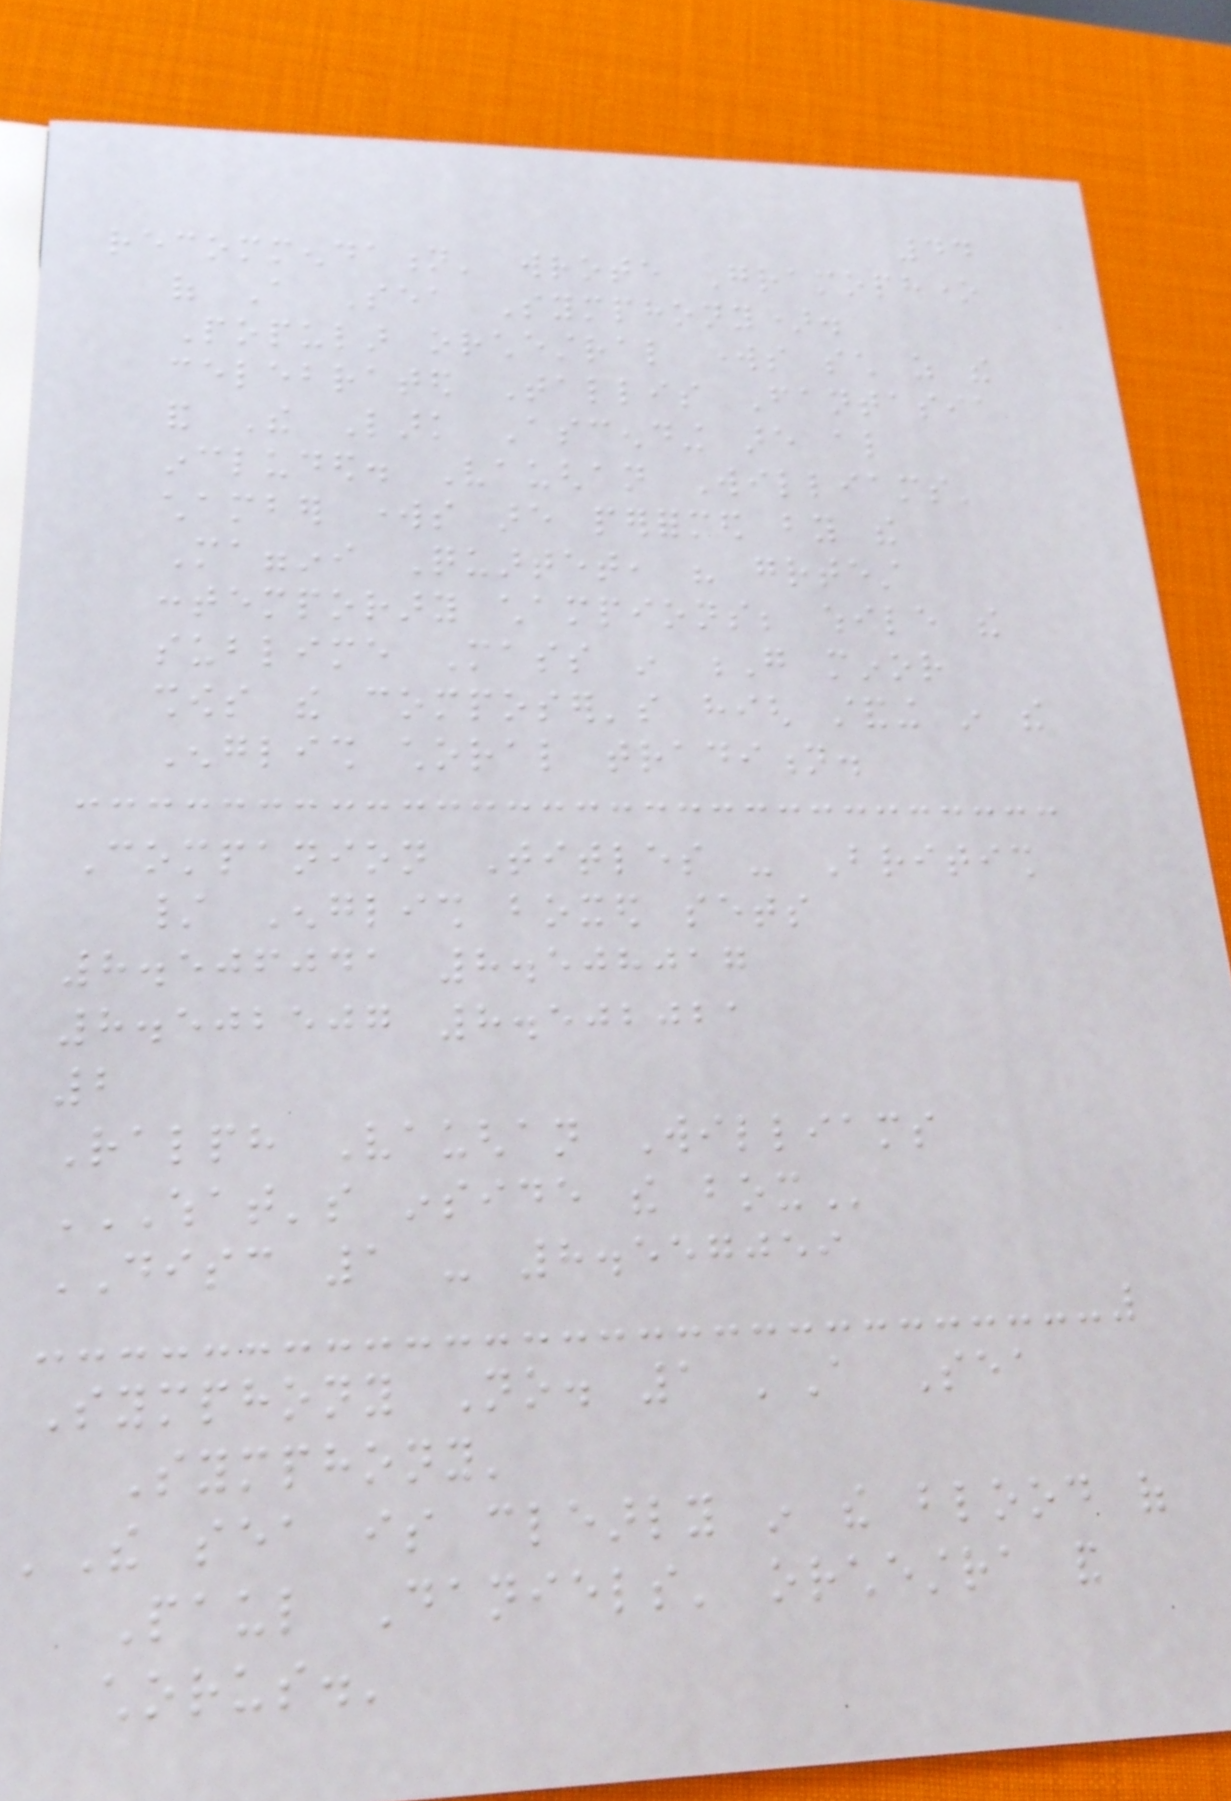44
recommendation' wrote Gramophone
of A Sea Symphony).
Popular orchestral works such as the
celebrated Tallis Fantasia
and The Lark Ascending are also
included. Vaughan Williams'
chamber works are performed by the
Maggini Quartet, his greatest
contemporary champions; while the
sublime Mass in G minor
shows the composer's high standing in the
English choral tradition.
Companion Titles - British
/ English boxed sets
8.506041 8.508017
8.502507 8.502021
2
Ralph Vaughan Williams
WHAT'S INSIDE THE BOX
DISC 1 - 8.557059
Symphony No. 1 'A Sea
Symphony'
'The sea is clearly in the blood of
Paul Daniels' orchestra and
chorus.'
